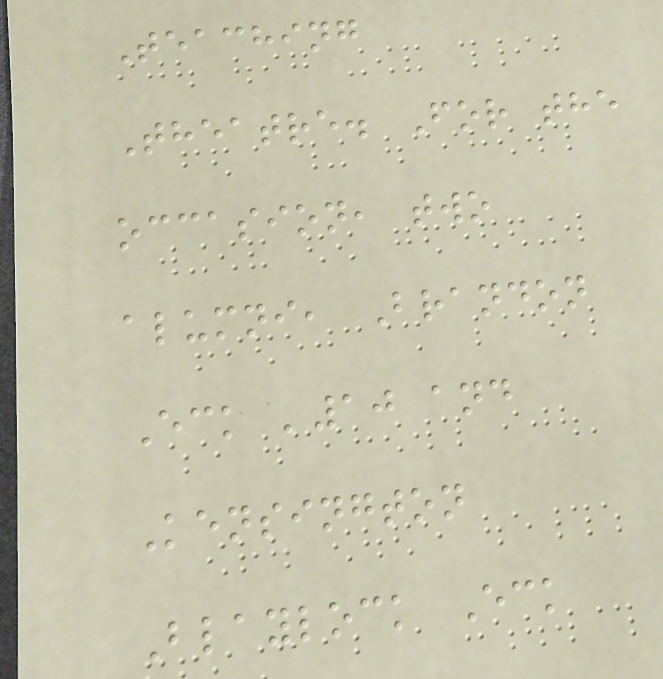Teaching
Theatre. For the
occasion, two
alumni, Brandon
Eck '10 and
Kensington
Blaylock Eck
